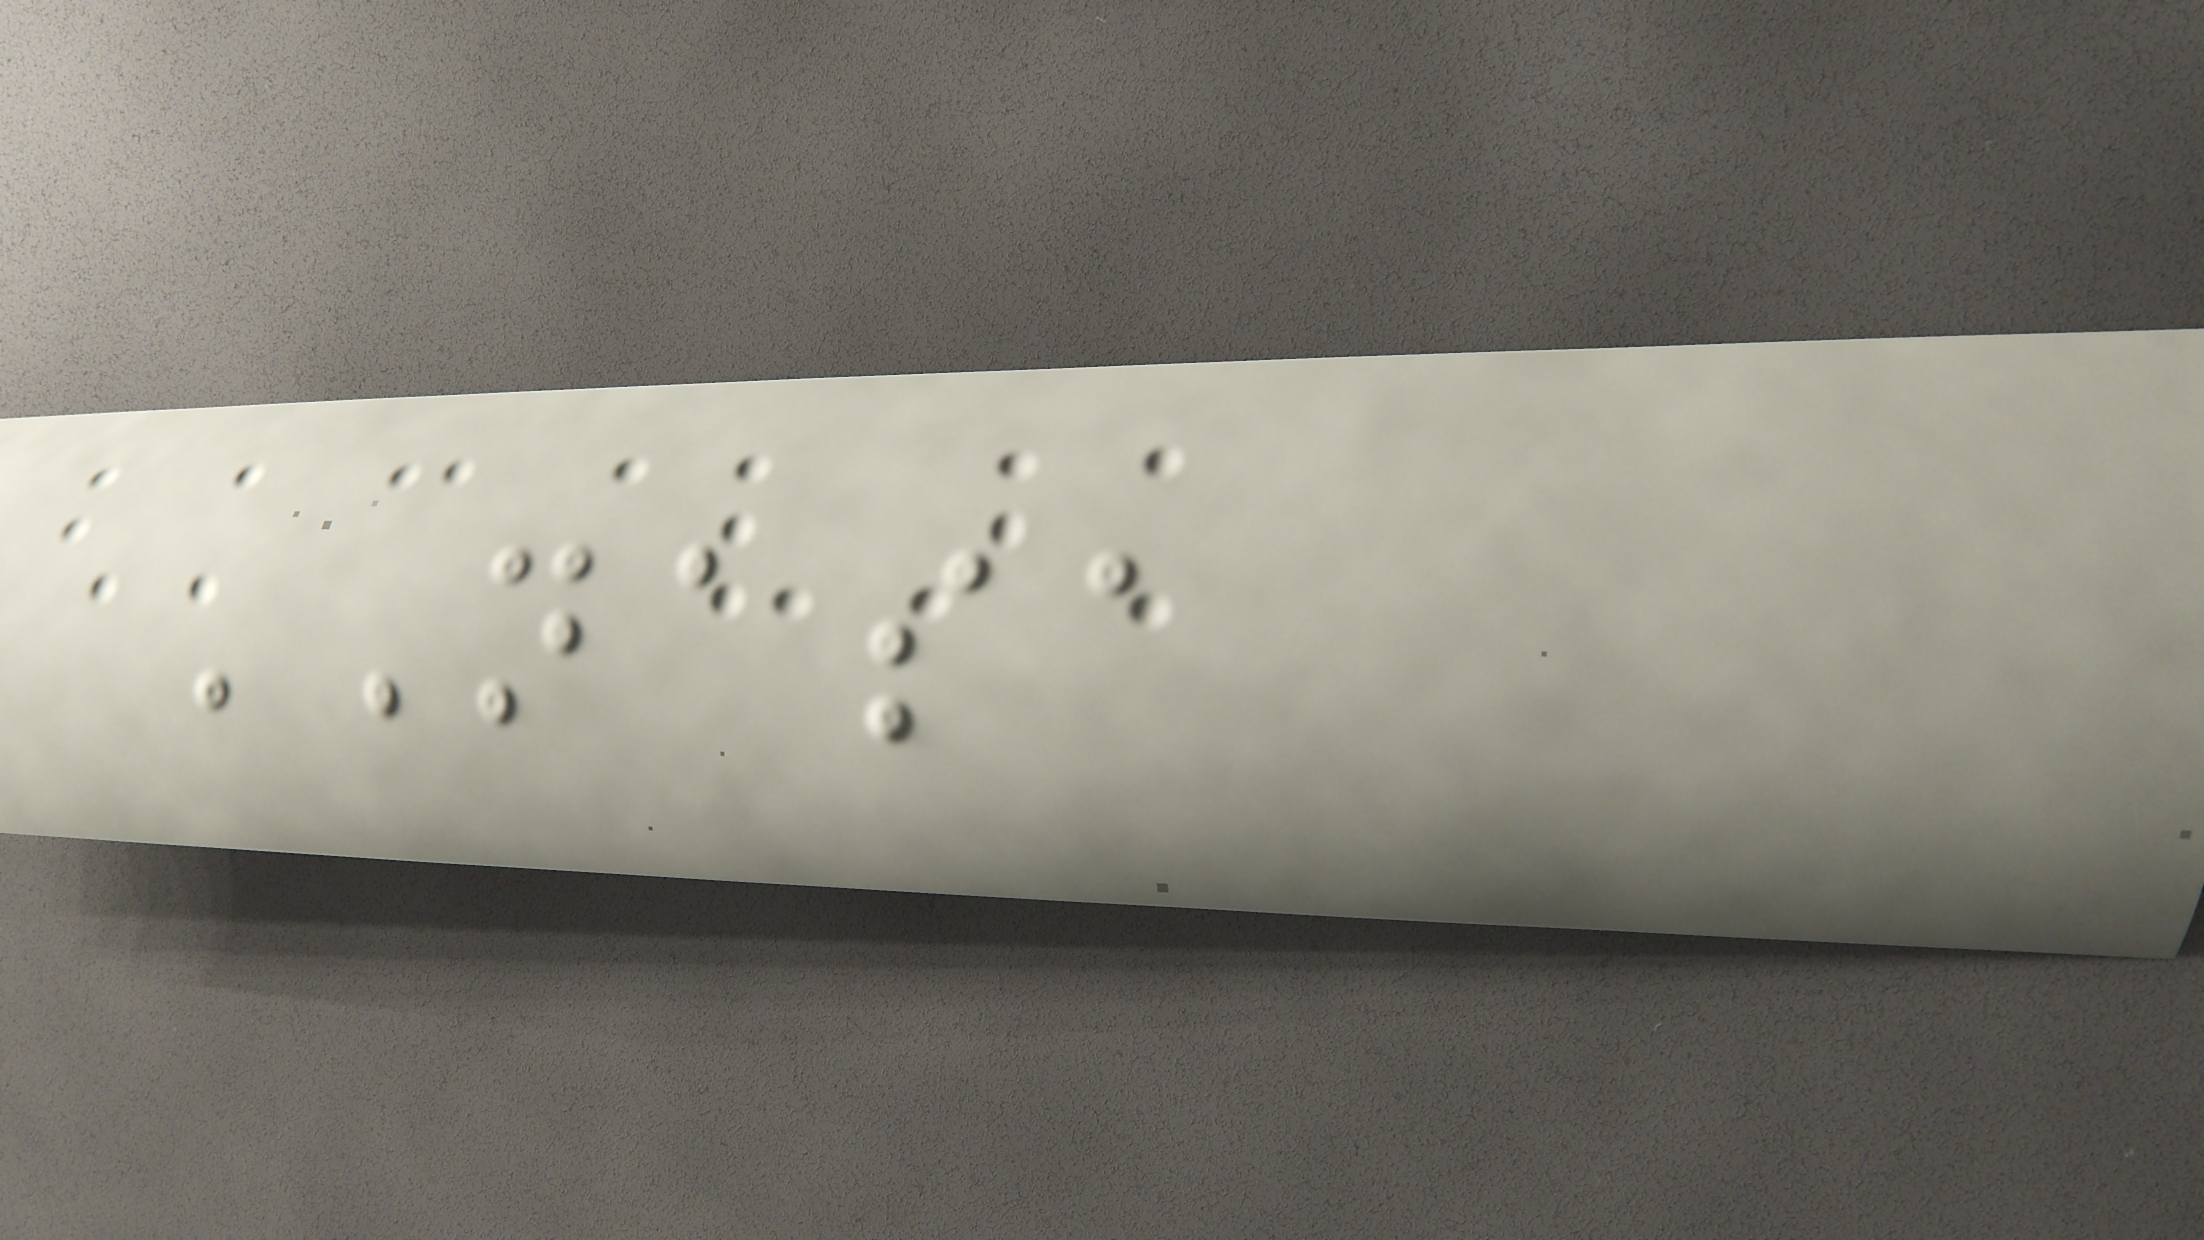NASA
